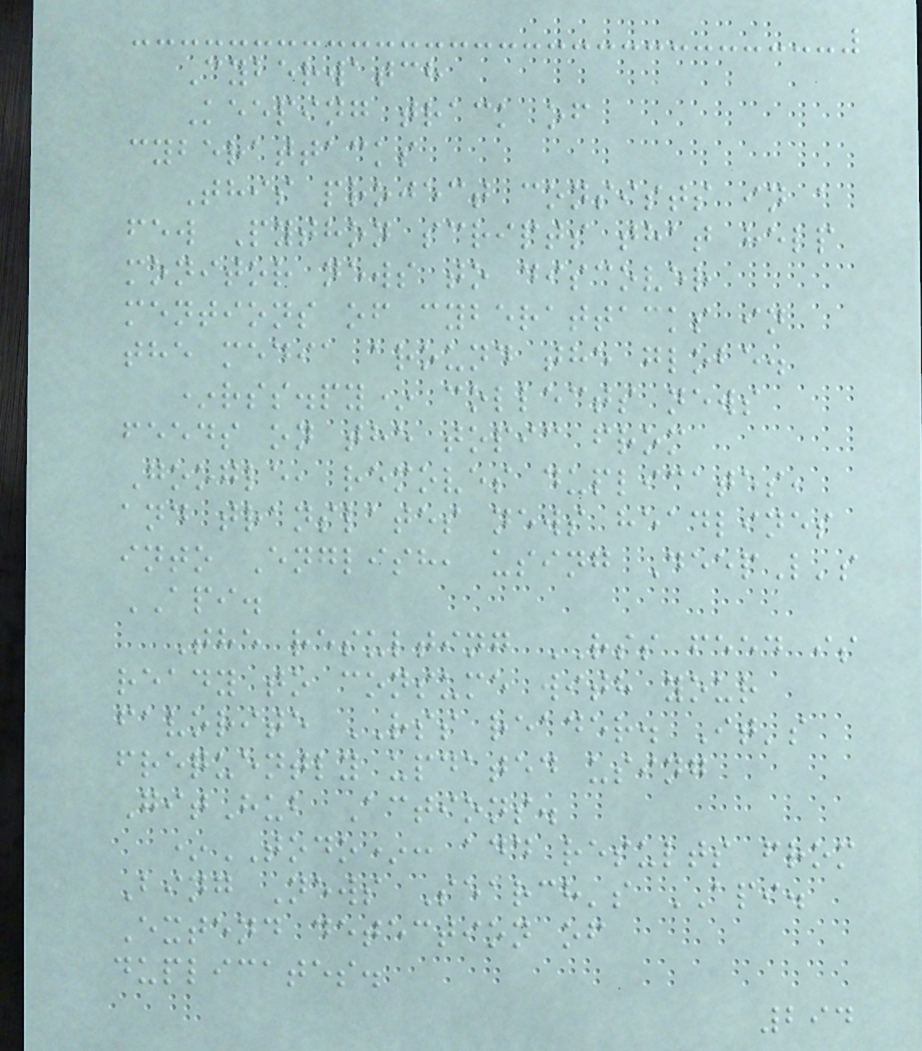Cyberwatch
Keeping track of
cyberattacks
This project consists in a
few Python scripts that help
monitor news to discover
mentions of cyberattacks in
the media around the globe.
*rss.py* collects news
feeds on the topic from
Google, removes duplicates,
and translates news headlines
into English, using DeepL's
API.
The resulting RSS feed is
ready to consume with your
favorite RSS reader. It's
frequently updated using
GitHub Actions.
*TODO*: add results from
Bing News Search's API.
Extend detection of
duplicates.
294
